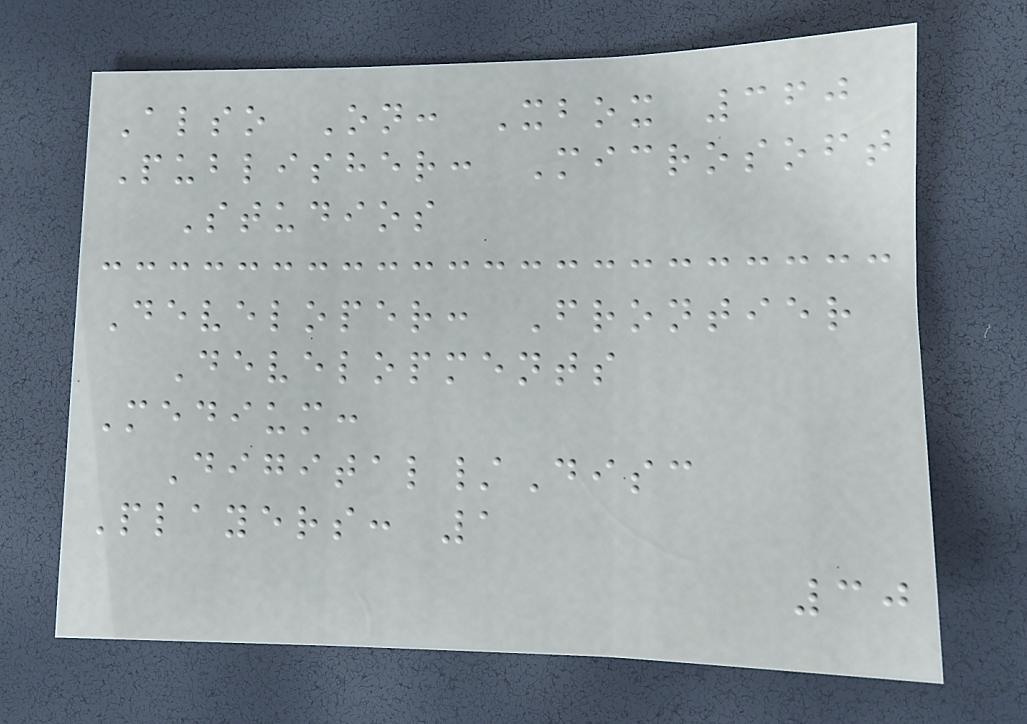Also On: Xbox 360
Publisher: Microsoft
Studios
Developer: Frontier
Developments
Medium:
Digital/Disc
Players: 1
30
